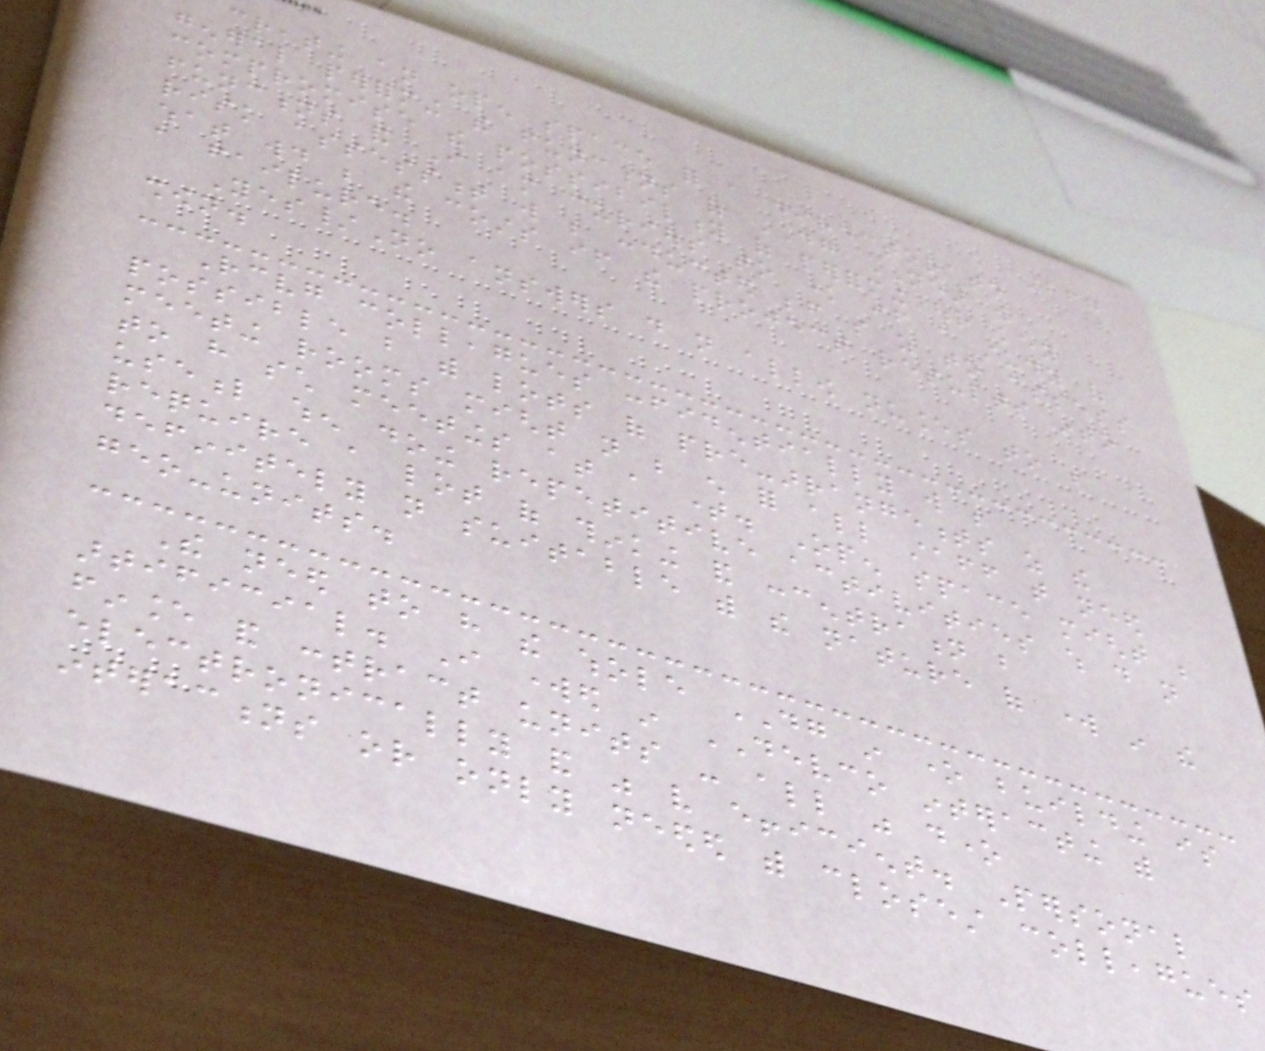267
creating an open space for a directorate
general performing the functions of DG NEAR will
compromise the possibility of performing our key
functions and I am curious to know if a study of
risk assessment will be conducted before so as to assess
what would be the costs if the project results into
a failure.
Yes/No answers do not allow nuances to be
shown.
Receiving colleagues confidentially will be
possible but with lots of pre-arrangements as the
meeting rooms might not be enough for all staff that need
to have such meetings at a time. Open space might be
useful when doing repetitive activities which do not
require a lot of thinking and concentration but
definitely not suitable with the nature of work in the
geo-units.
The need to have the whole DG in one building is
artificial. I worked in DEVCO interacting with
finance and contract units - all was done
electronically and was very efficient. Personal
interactions or only needed with closest colleagues
